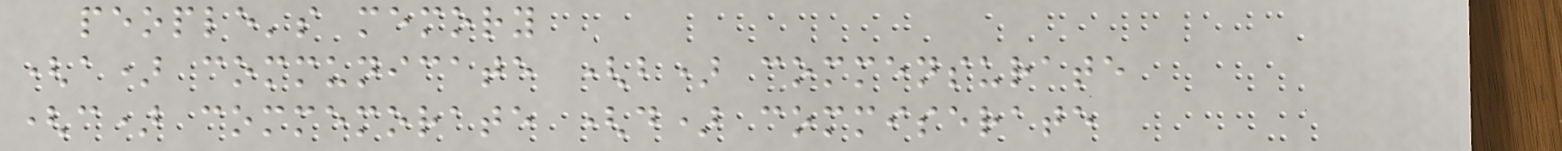people's memory
(a) communicate (b) commensurate
(c) commemorate (d) commiserate
